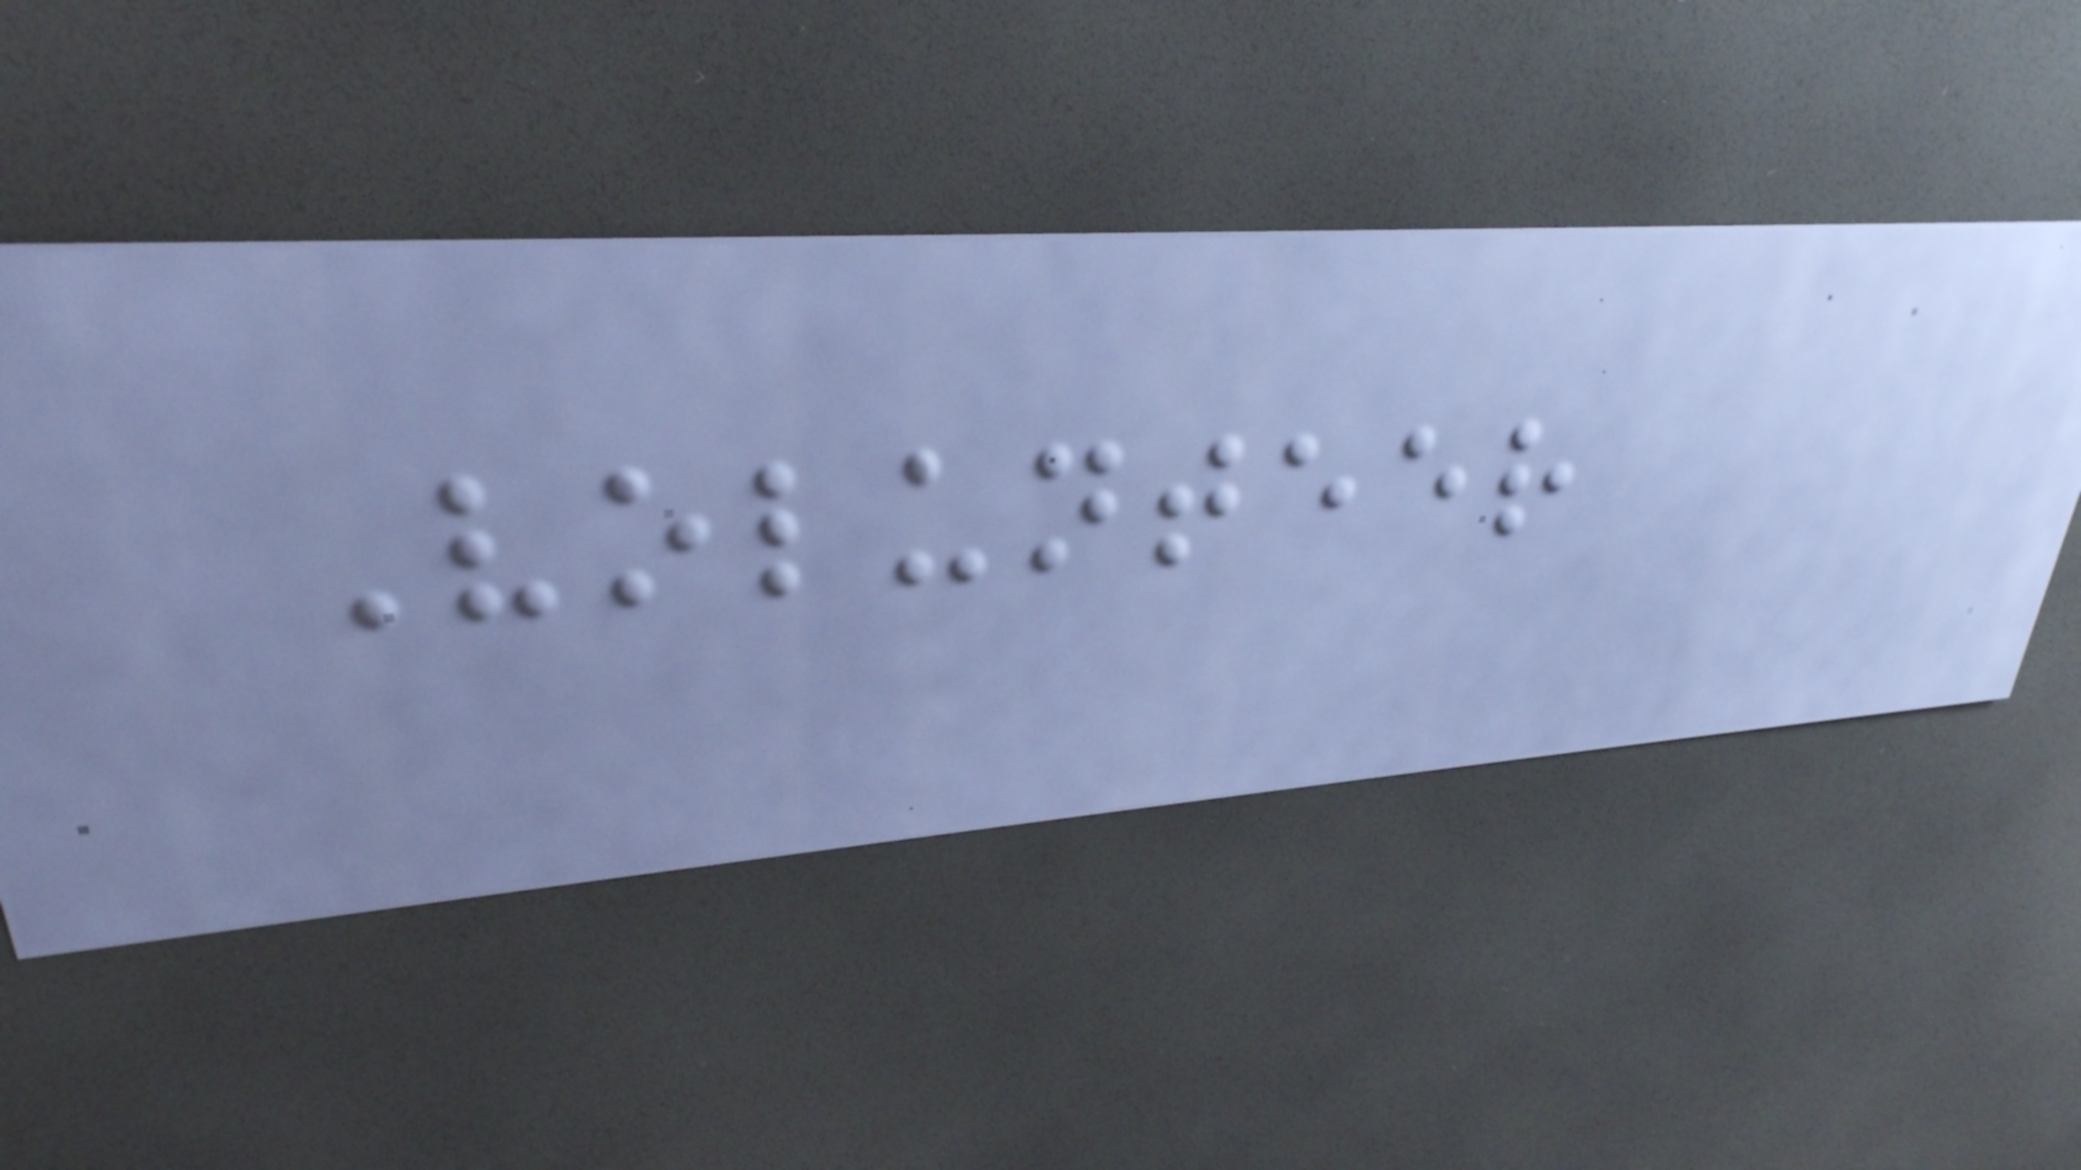Volunteer
